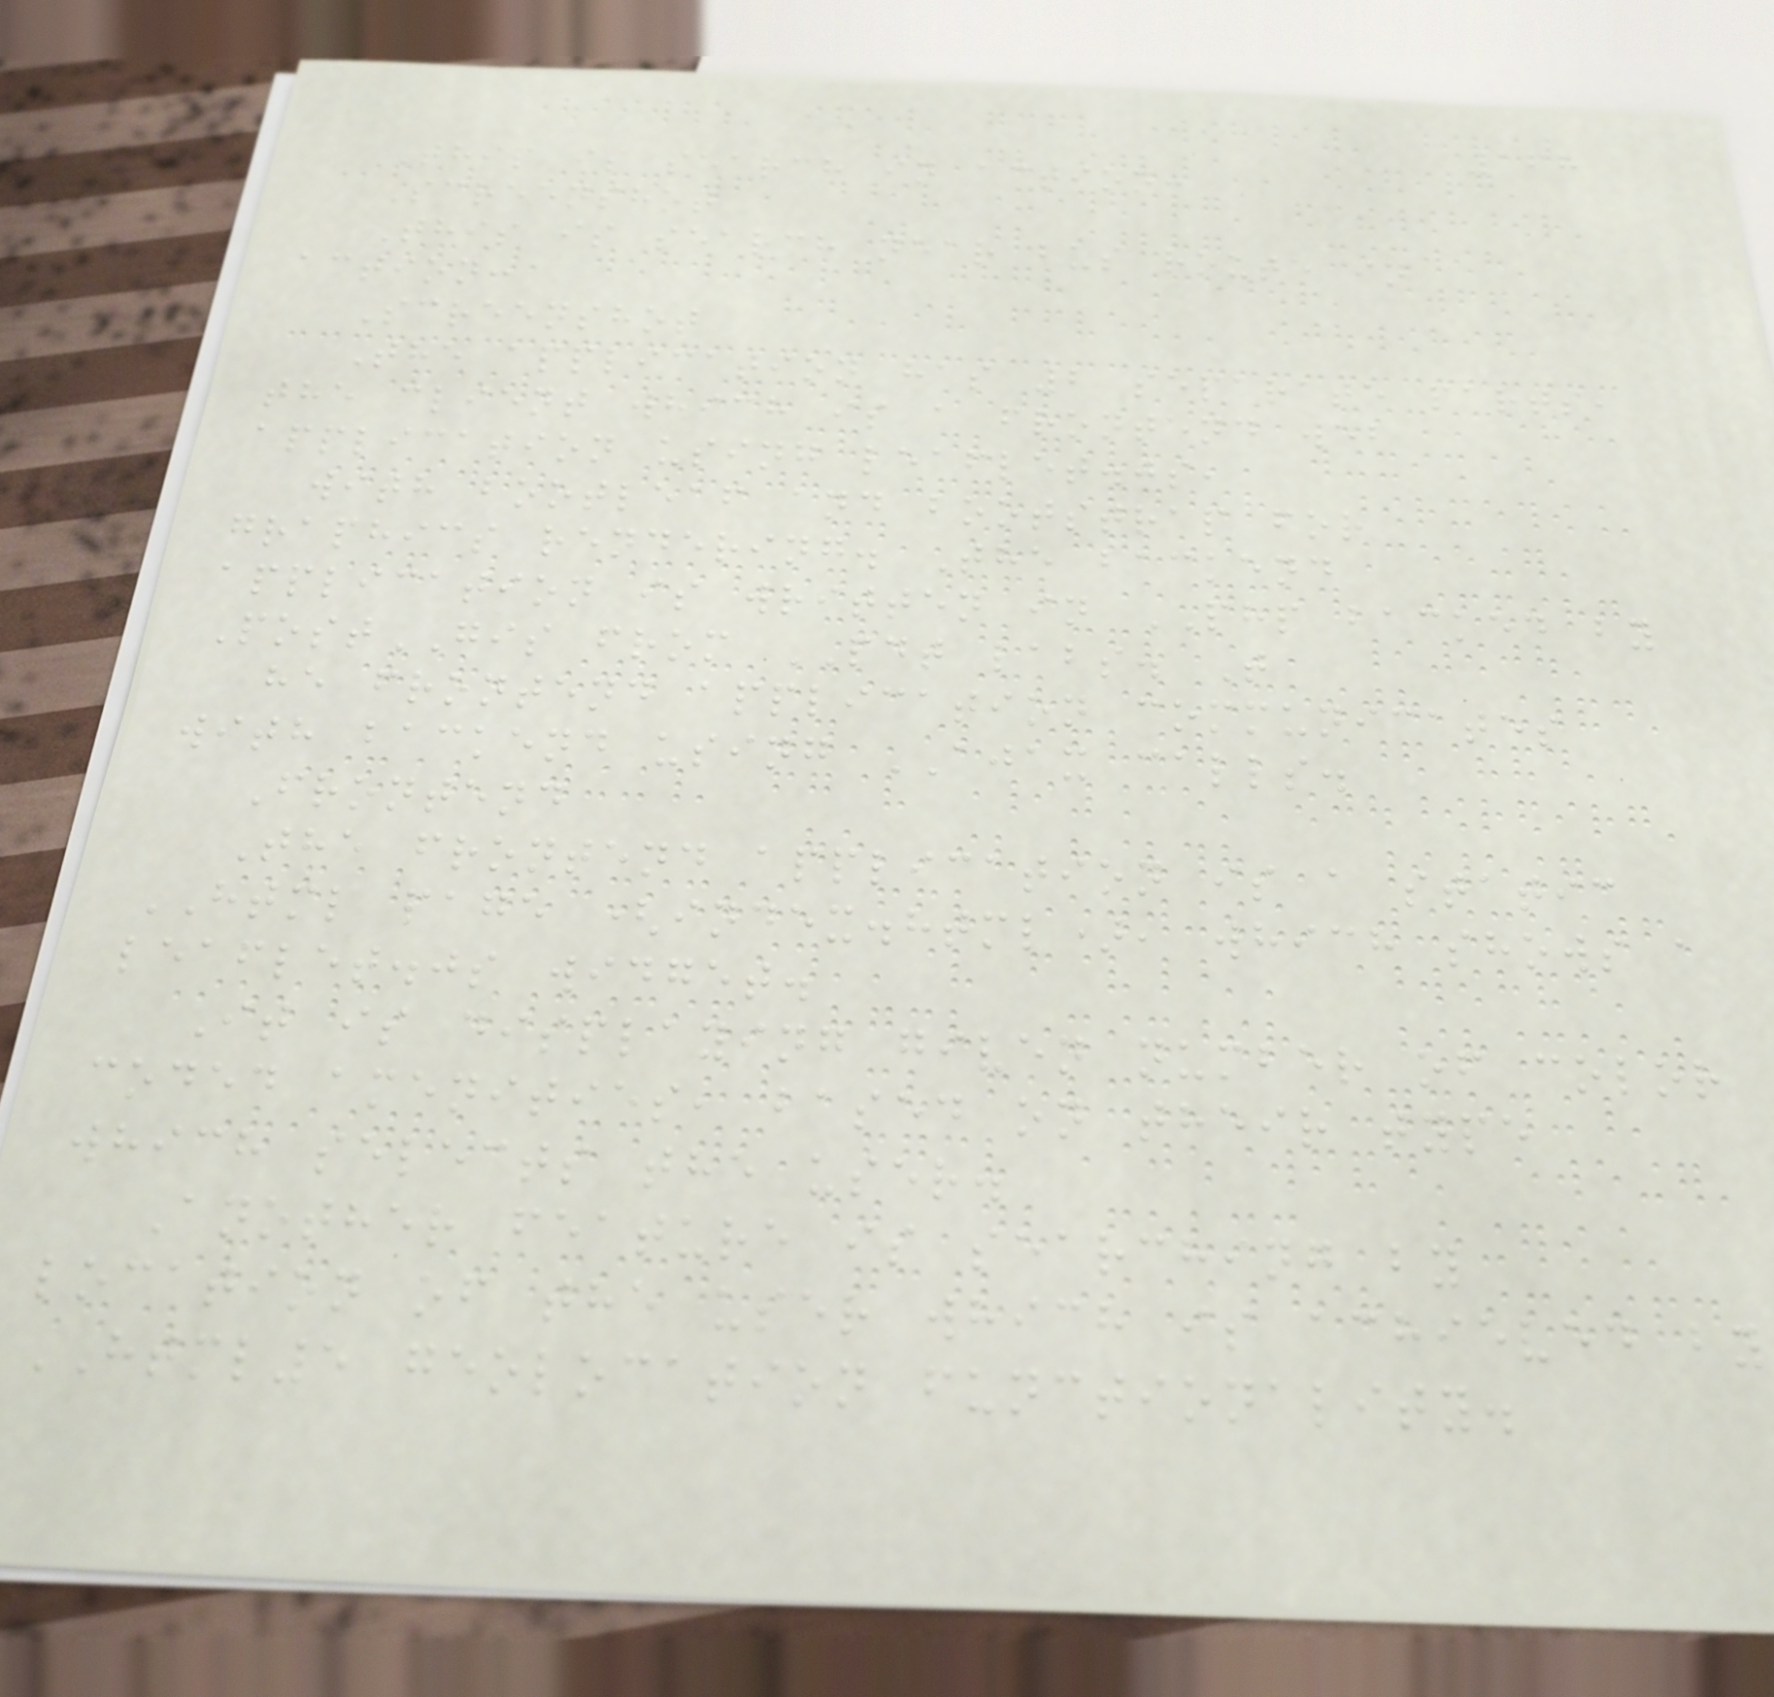168
This is search in action:
Screenshot
This is search near bus route in
action:
Screenshot
The application has 2 separate parts,
the client which is a frontend web
application using leaflet.js,
with bootleaf and bootstrap for
graphics rendering. The backend
application is written in PHP backed by
PostGIS from PDT labs. T
he frontend application communicates
with backend using AJAX calls.
Frontend
The frontend application is a static
HTML page (index.html), which shows a
leaflet.js widget.
It is displaying given number of color
coded amenities, based on their type
which selects the user.
Another feature is searching by
location of the user which is achieved by
HTML5 geolocation functionality.
